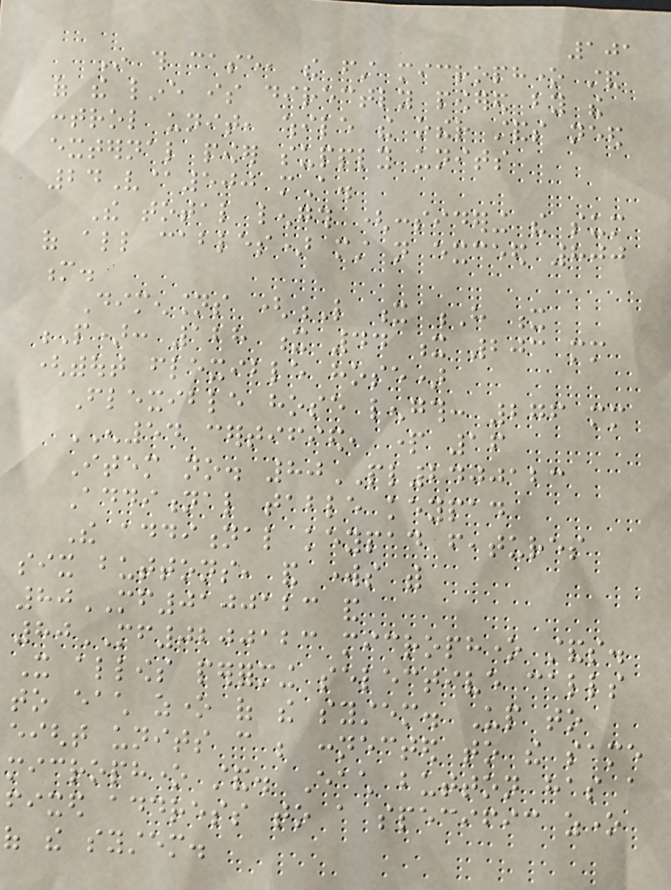101
In this case, the first microphone stand
of the line is directly powered by the
control unit, while the other stands need
external power supply units
24V@500 mA.
The total length (considering the sum
of all cables) must not exceed 800
m.
Dimensions (L x H x
P): 128 x 44 x 203 mm
(without flexible hose)
Flexible hose length: 276 mm
EN54 certified, part 16
Item no. 80PL2400123
Additional table keypad
The additional keypad features
six buttons, and works with
80MF0100123 and
80MF0200123 microphone stands.
It allows performing selective calls
to each zone of the system. Up to
eight units can be connected to the same
microphone stand. Each button has a
fixed address to a specific zone
of the system.
